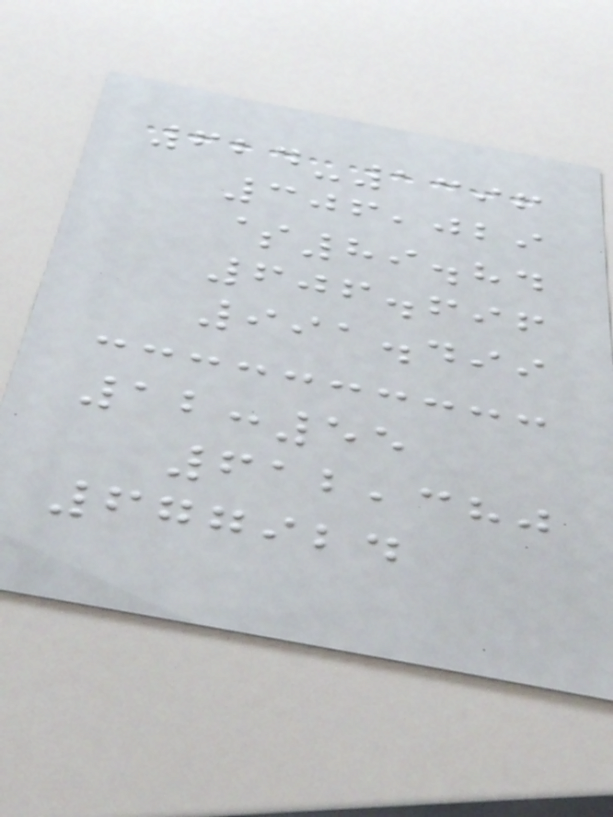624-1396
306,029
$89.84
606.696
991.499
12:55
612,380
677924
